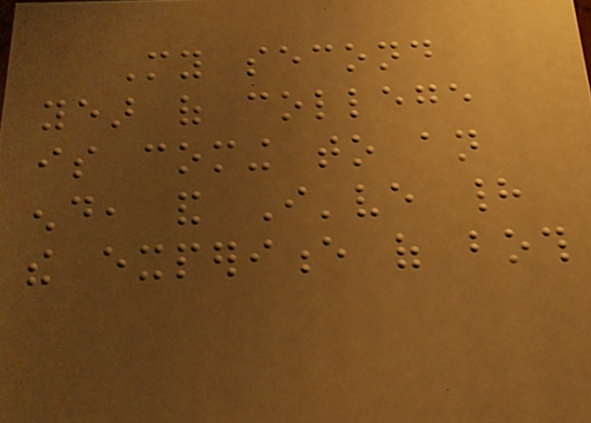My second
year of college
is coming to an
end, and I've had
the experience of both
